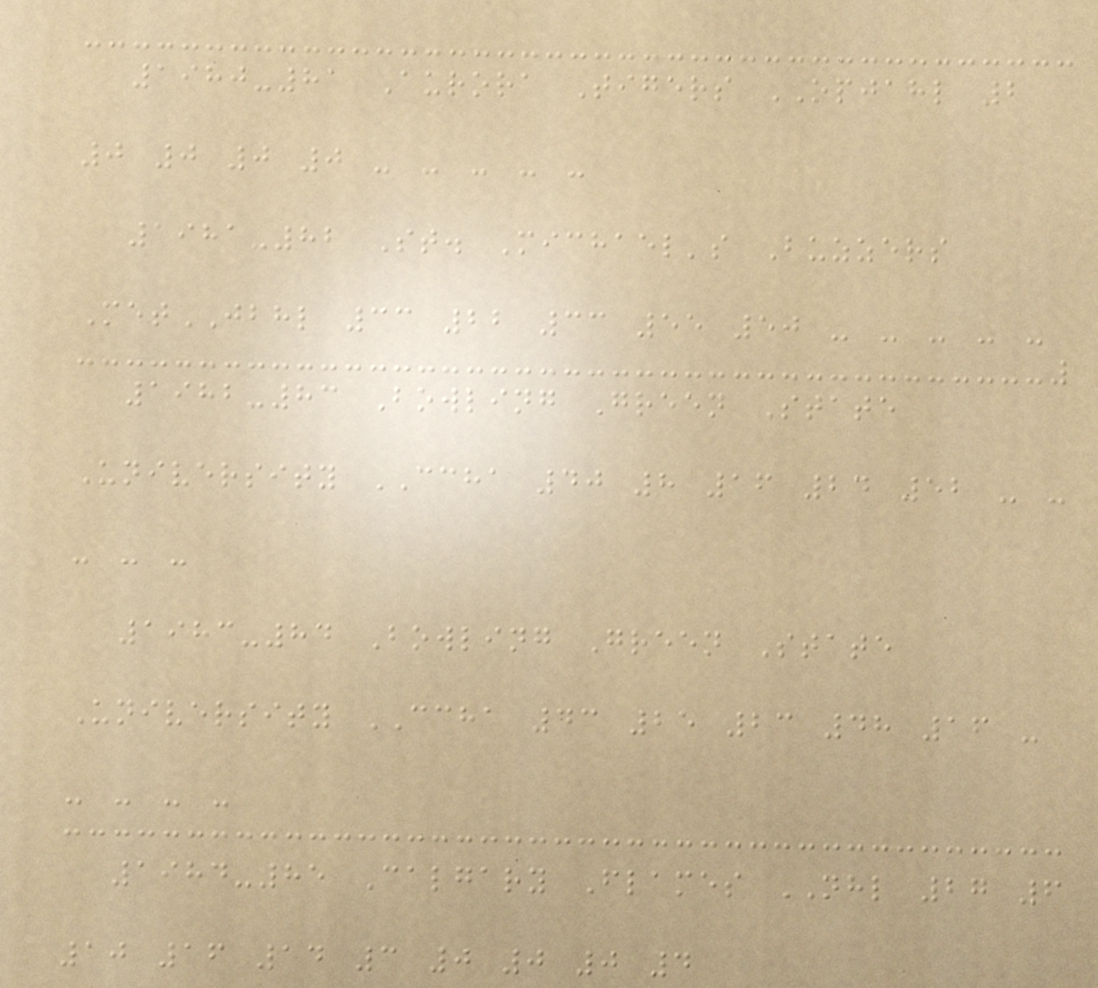1980-81 Aurora Tigers OPJAHL 2
0 0 0 0 - - - - -
1981-82 St. Michael's Buzzers
MetJBHL 33 22 33 55 50 - - - - -
1982-83 Bowling Green State
University CCHA 40 8 16 24 52 - -
- - -
1983-84 Bowling Green State
University CCHA 43 25 23 48 16 -
- - - -
1984-85 Calgary Flames NHL 27 6
10 16 14 3 0 0 0 4
